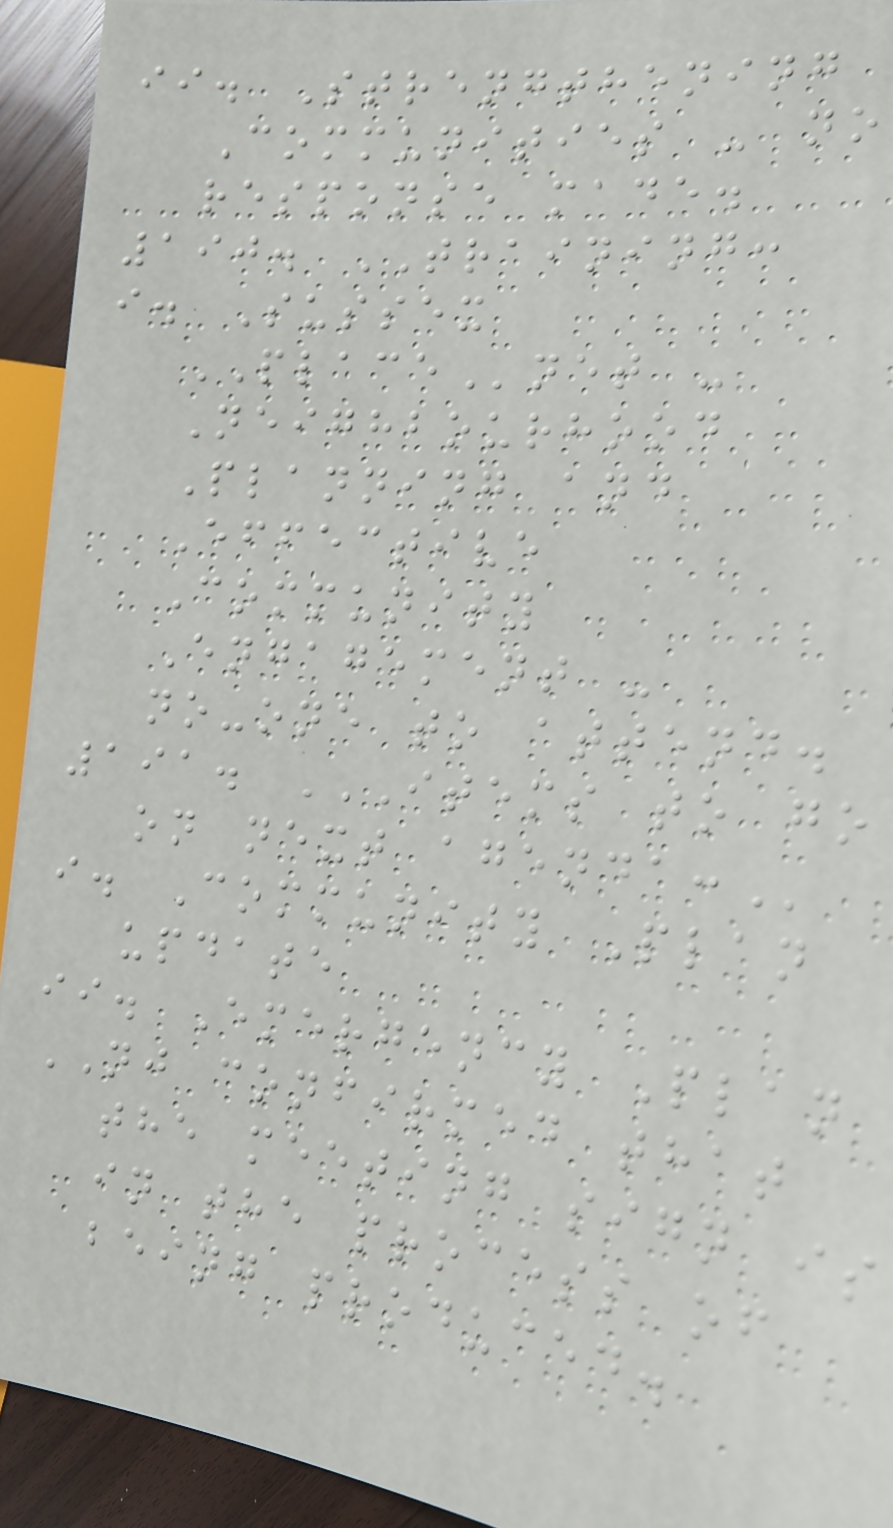ii. Strengthening
Communities - no
response made.
190. TRAINING:
i. Sussex
PLACEnet -
Neighbourhood
Planning and
Effective
Community
Engagement -
no-one to attend.
191. ITEMS TO GO
ON NEXT AGENDA:
i. Community Plan
update
ii. Emergency Plan
NJ confirmed that
the meeting sign is
in the process of
being produced.
